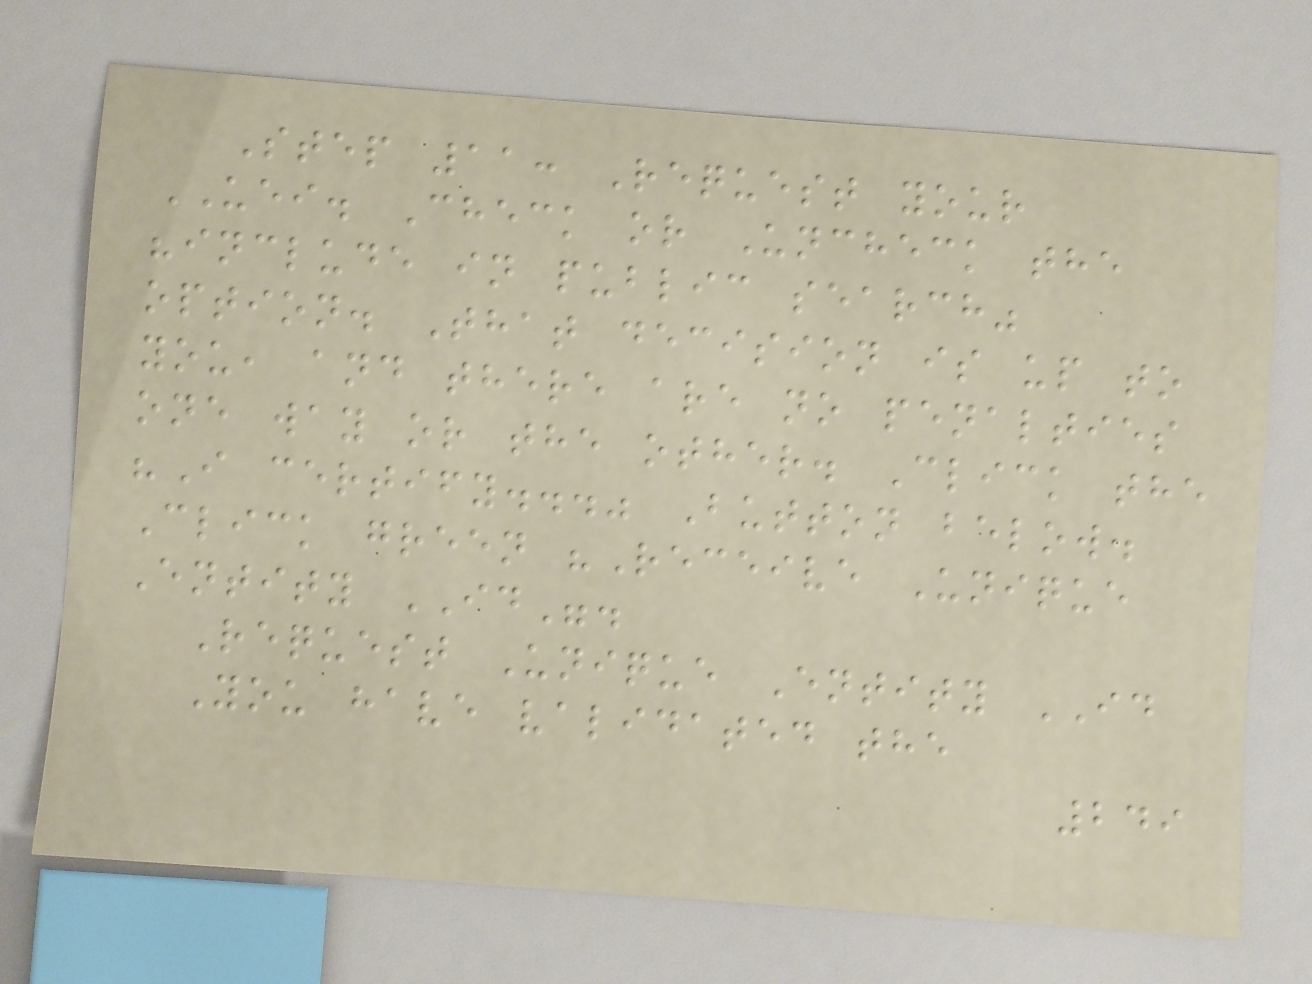Step 11: Request your
UEI. Check or Uncheck the
"include in public search"
option. That decision is up to
you, and there are no penalties
one way or the other. Click the
"I certify..." Button below.
Click green "Receive Unique
Entity ID".
Request Unique Entity ID
You have validated the
249
